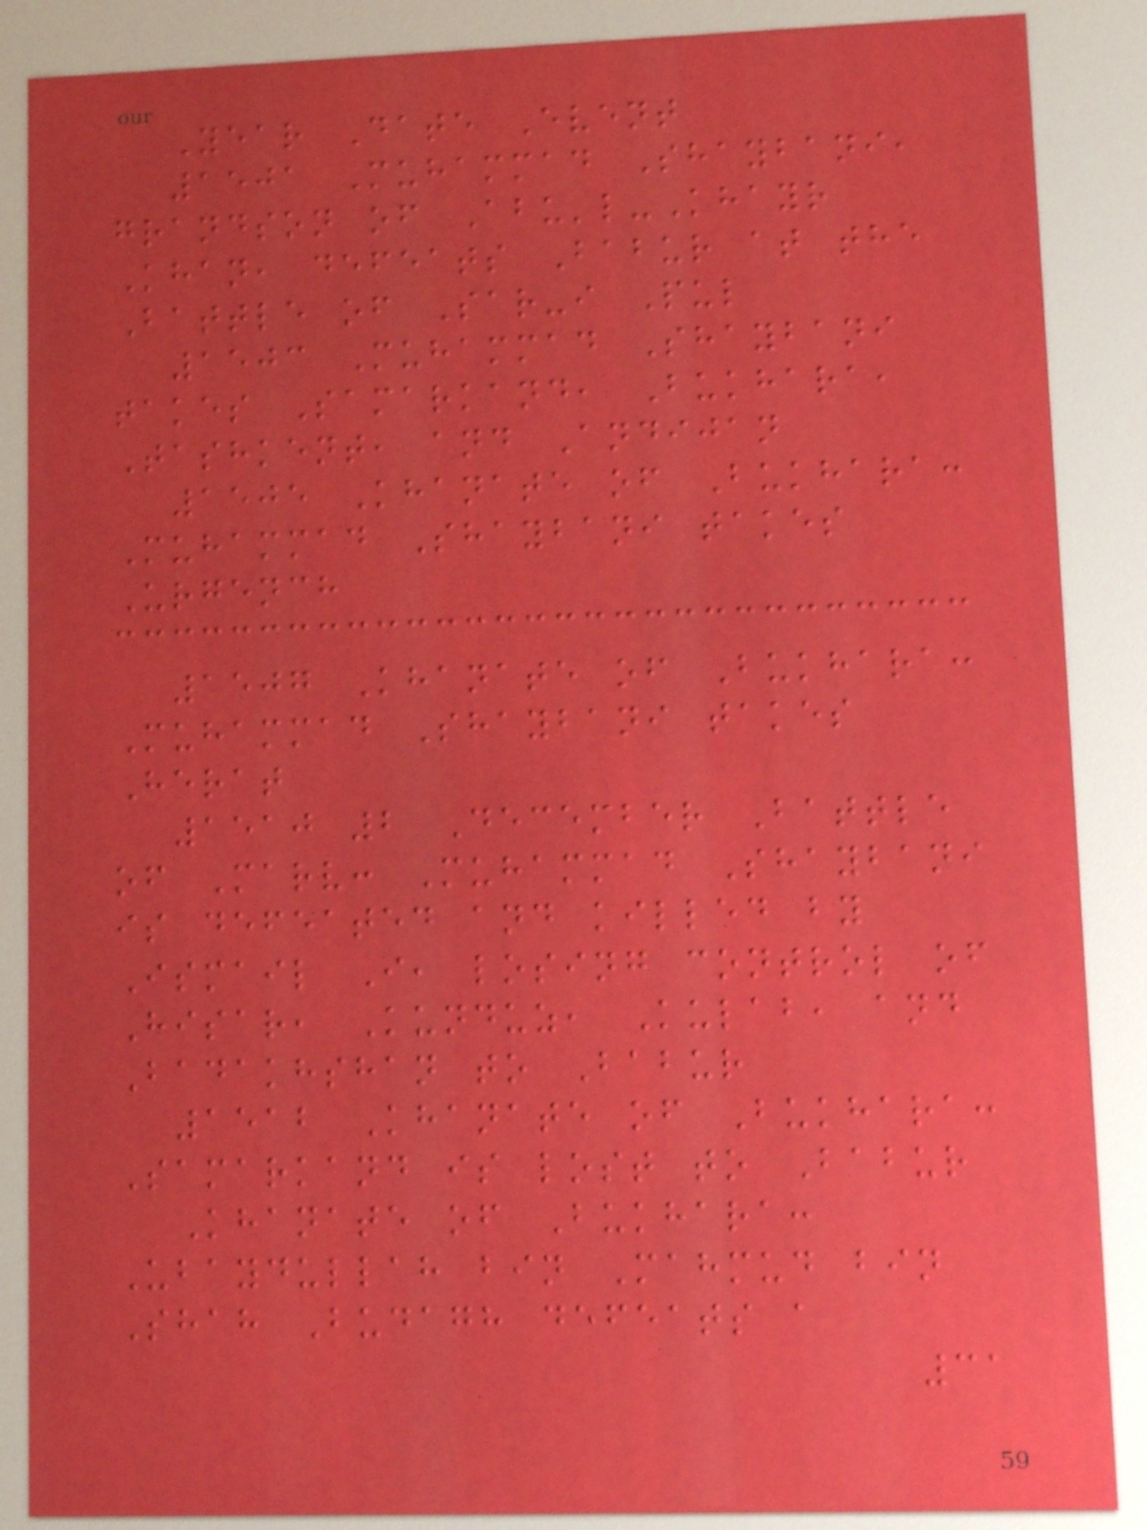Year Date Event
1501 Muhammad Shaybani,
grandson of Abu'l-Khayr
Khan, defeats Babur at the
Battle of Sar-i Pul
1503 Muhammad Shaybani
takes Samarkand, Bukhara,
Tashkent, and Andijan
1505 Khanate of Bukhara:
Muhammad Shaybani takes
Urgench
1507 Khanate of Bukhara:
Muhammad Shaybani takes
Herat
1510 2 December Battle
of Marv: Muhammad Shaybani
is defeated and killed by
Ismail I, losing control of
Hisar, Kunduz, Kulab, and
Badakhshan to Babur
1512 Khanate of Bukhara:
Samarkand is lost to Babur
Khanate of Bukhara:
Ubaydullah bin Mahmud bin
Shah Budagh defeats a
31
